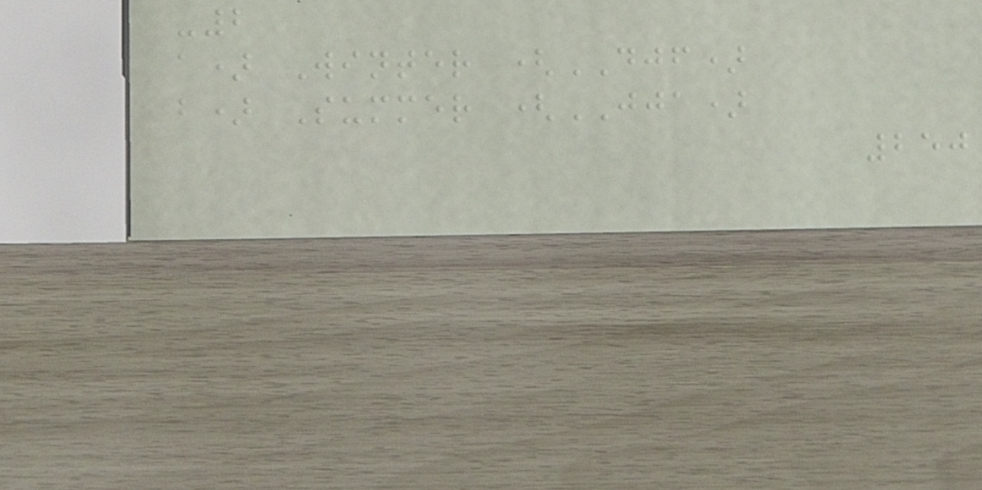-2
a) Winter (DJF)
b) Summer (JJA)
250
